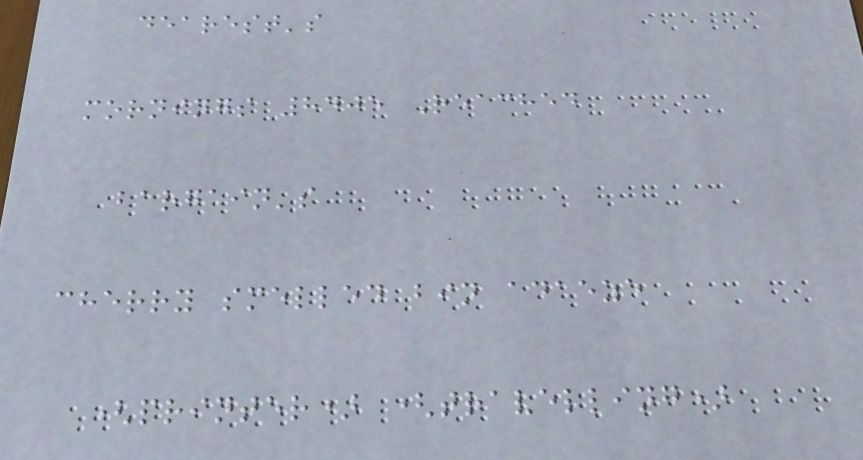dearest's
mornings 8405 Reached
bargain's
cherry smelled bin adaeze
(printer) (travelling)
